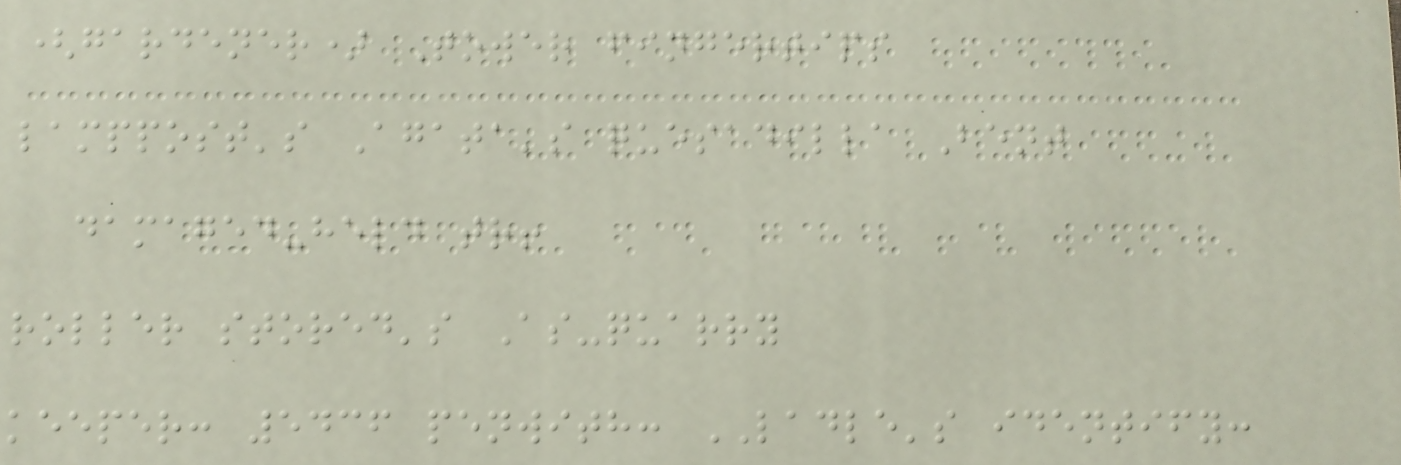(gardener) Tower fingertips
lamppost's Agata's quesadilla Bent
damaged-held tr!
roller stored's As-quarry
keeper: 5436 penwith: LADLE's identify:
